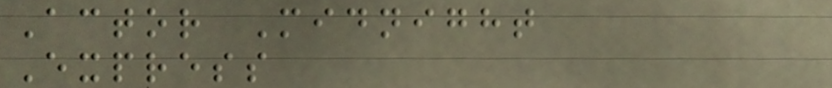Actor Midnight
Express
